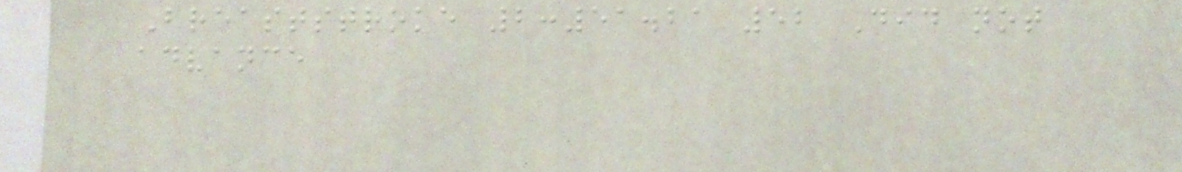Breaststroke 2:51.21 52 Did not
advance
